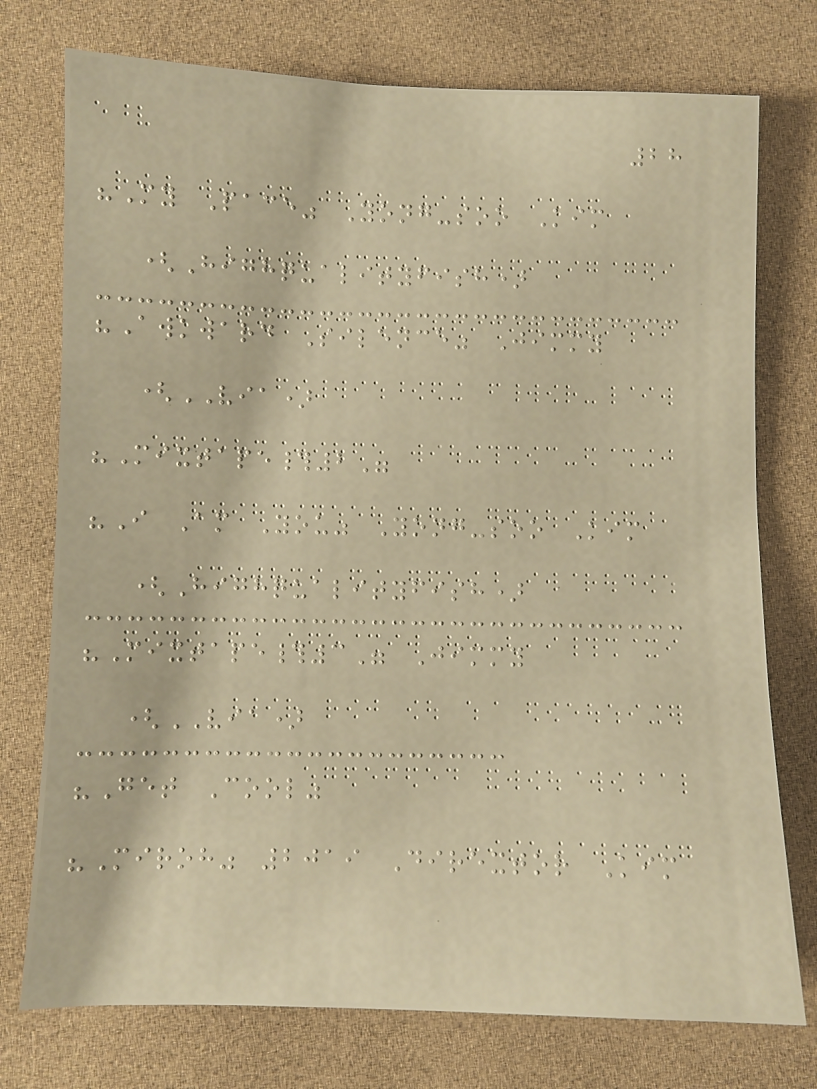28
"My Pace" Yong-soo Kim
(Highqualityfish)
"Awkward Silence" Jimmy
(VIA)
"Mixtape#2"
"I Am You" Yong-soo Kim
(Highqualityfish)
"Mixtape#3" Jimmy
(VIA)
"Get Cool"
"Miroh" 2019 Dirextor Kim
